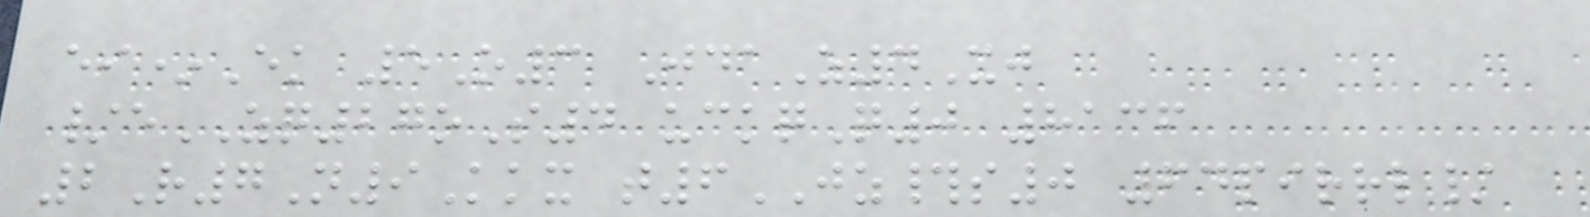ei*Ek 5O3 JdaZ4Xj
/eZQ27oS4 uckqQ0 8136
2R7N9Kkx t6JZ#s0 64pirrl/
